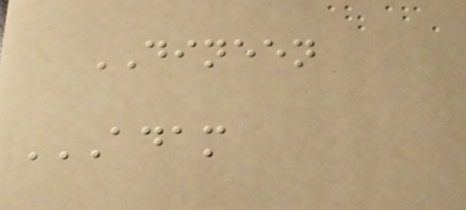DINEEN
ADAM
